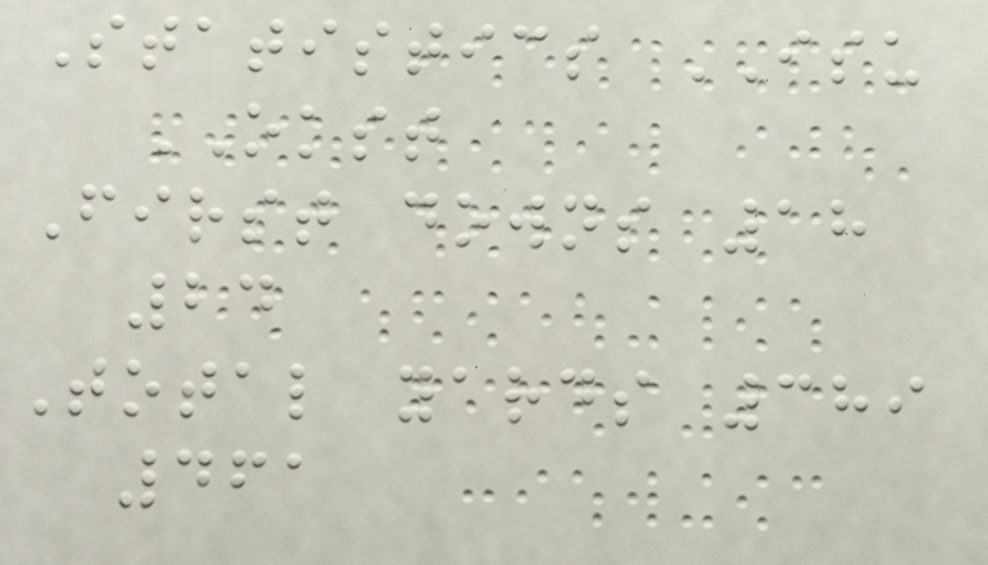Statistics ISU
OKST
First downs 18
24
Total yards 389
461
